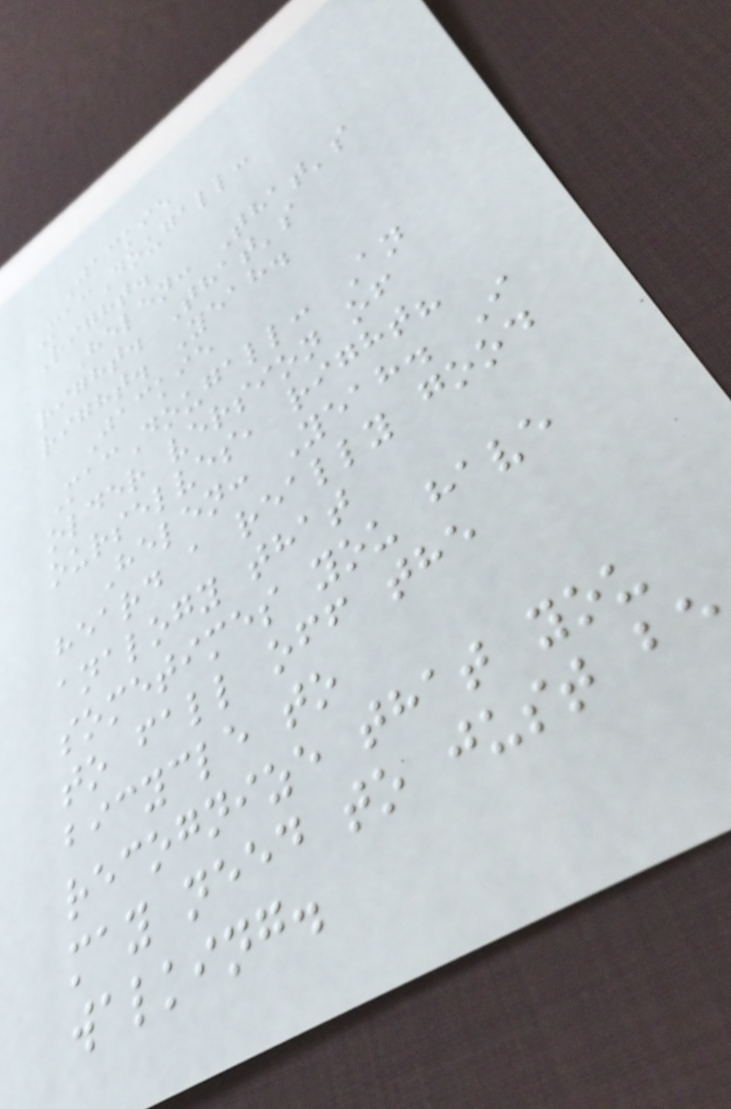Jackie
MacDougall:
Right.
Helen: That's
right. That's
right. Yeah.
Jackie
MacDougall: An
older version of
ourselves, right?
Helen: Yeah. I
heard a really good
analogy that
sometimes you have
to fall off the
bicycle to
recognize that you
may need to just be
walking.
